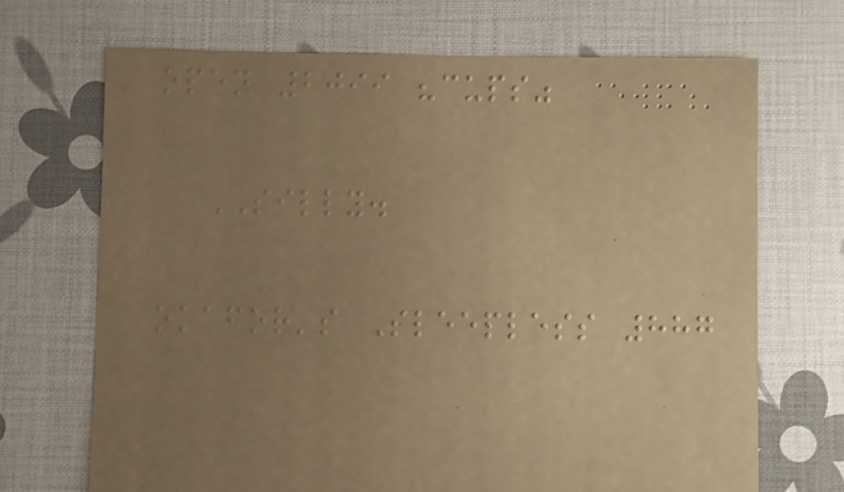open 2099 "cups"
SILLY.
okafor's Sleepless 887
